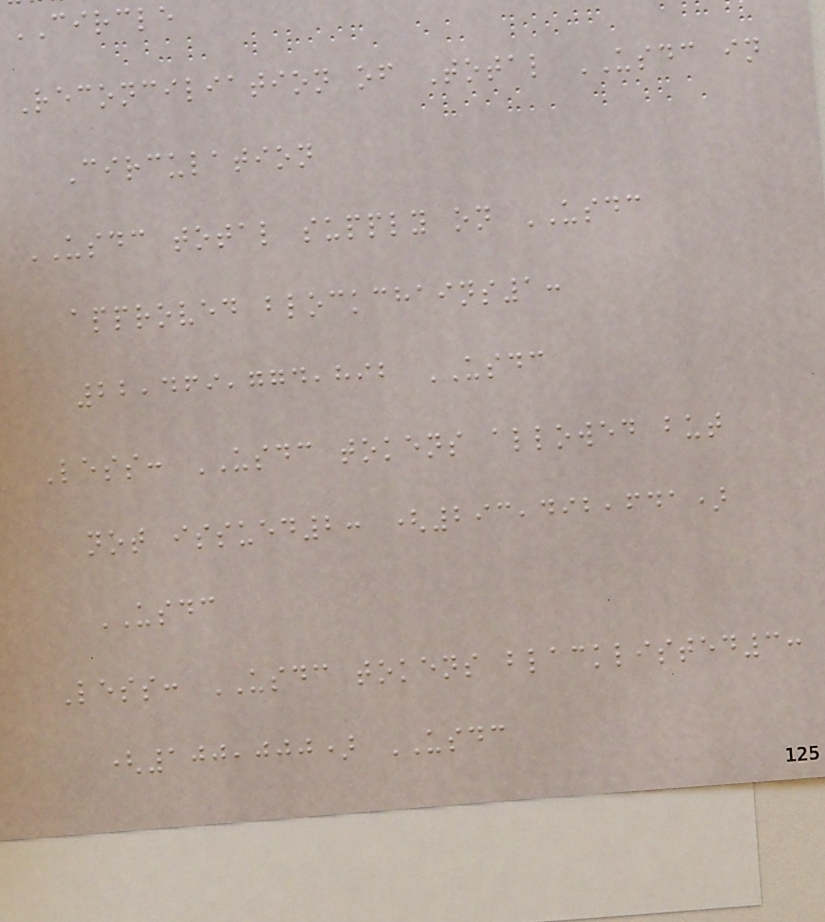CIRCLE
Reconciliation of Total USDC in
Circulation
USDC total supply on USDC
approved blockchains1:
22,469,774,892 USDC
Less: USDC tokens allowed but
not issued2: (293,492,641)
USDC
Less: USDC tokens blacklisted3:
(100,000) USDC
